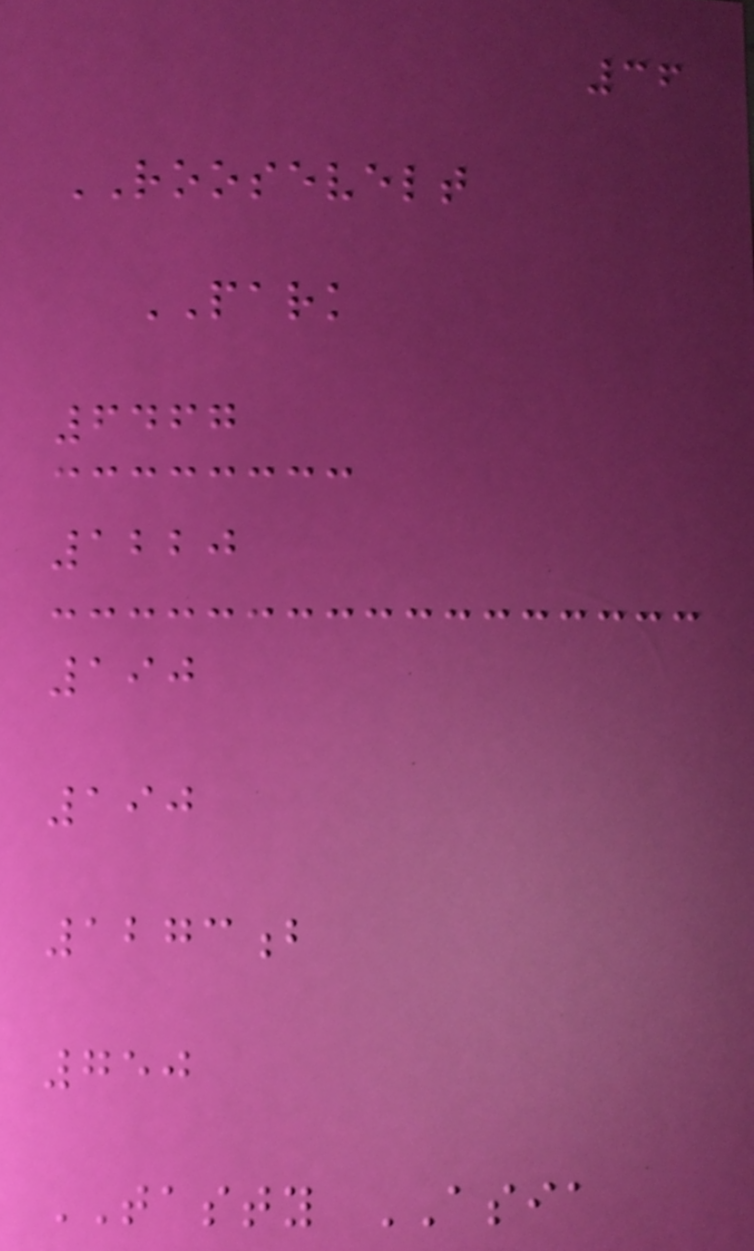36
ROOSEVELT
PARK
6467
1220
190
190
1273b
750
TASTY ASIA
